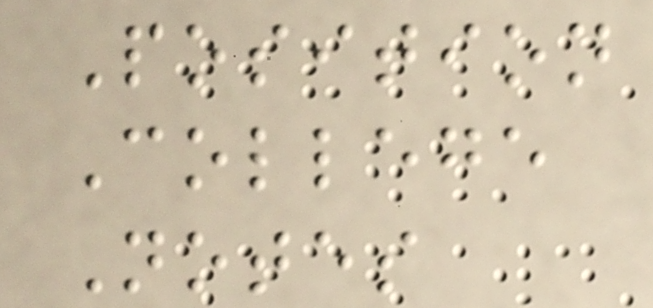Position
College
Notes
